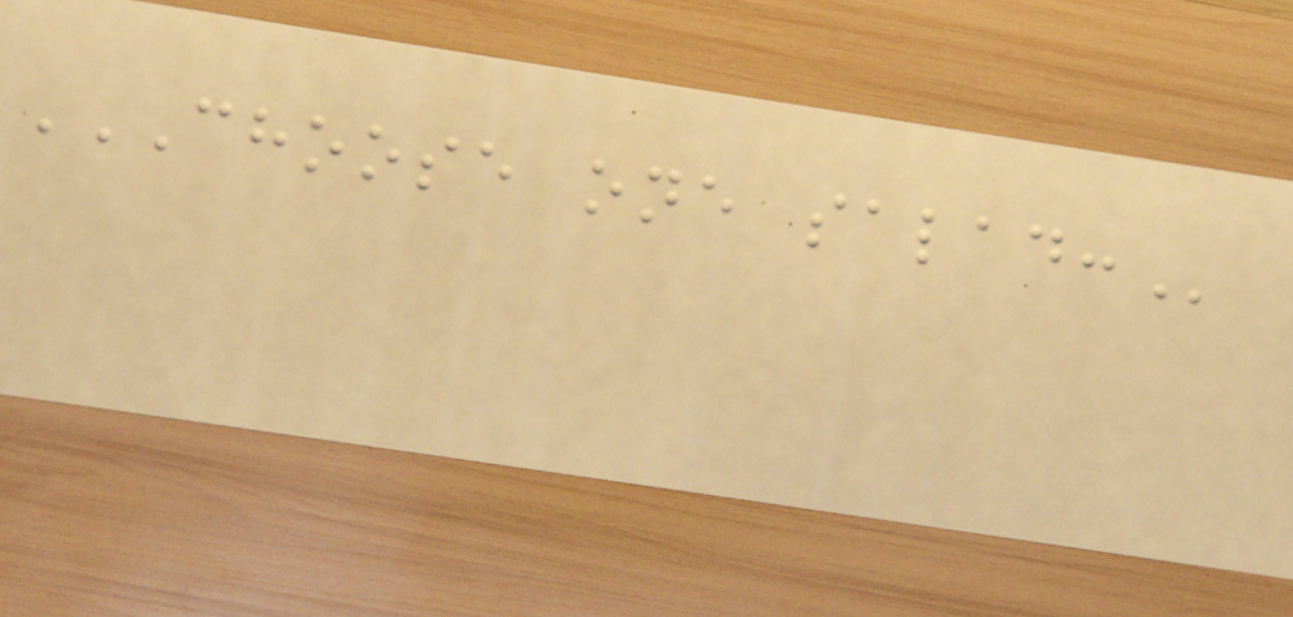CHOOSE ONE SALAD:
